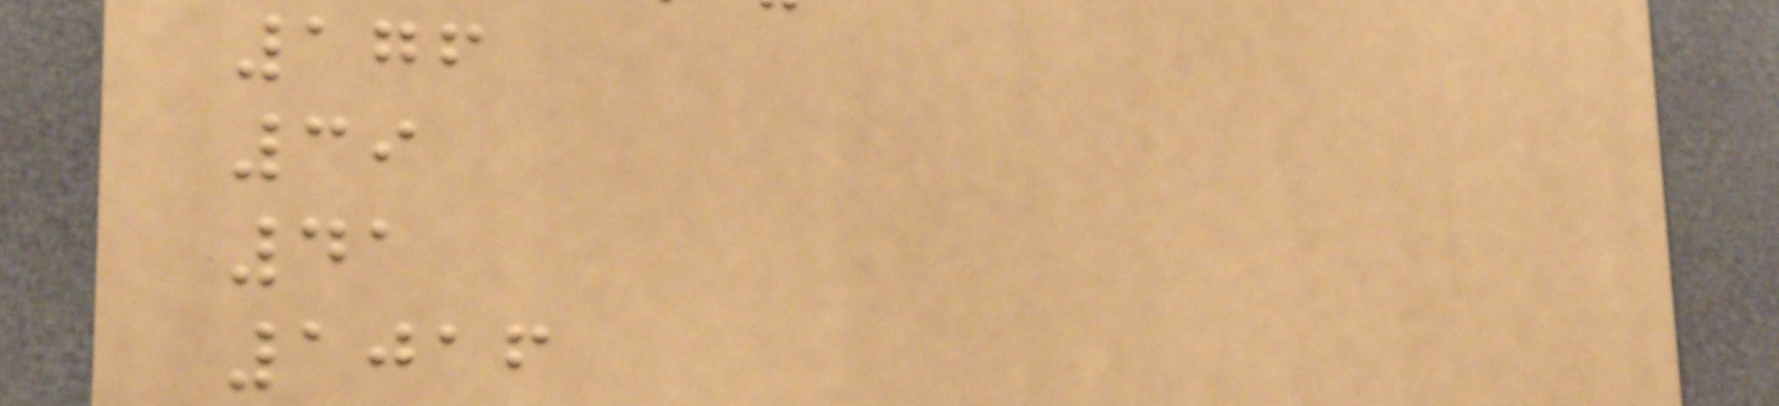176
39
41
1016
